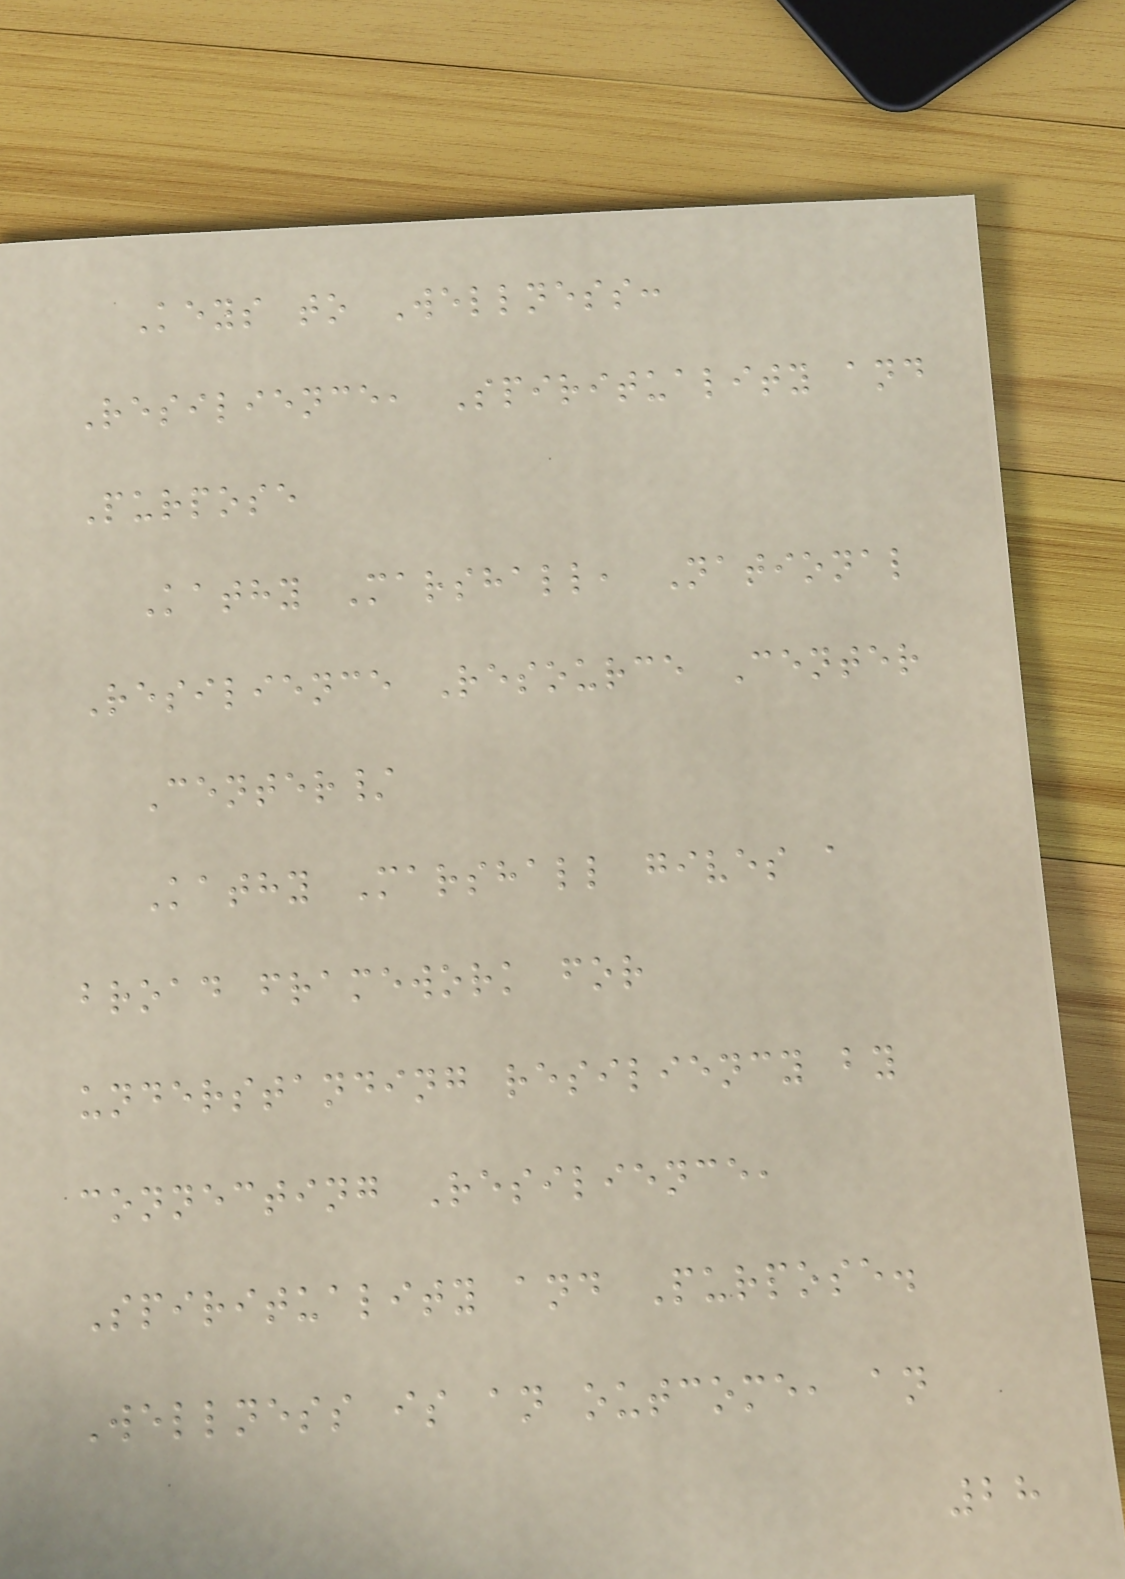Keys to Wellness:
Resilience, Spirituality and
Purpose
Kathy Marshall, National
Resilience Resource Center
Center/
Kathy Marshall gives a
broad framework for
understanding resiliency by
connecting Resilience,
Spirituality and Purpose.
Wellness is an outcome, an
28
